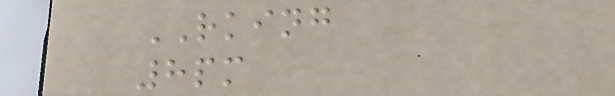RKING
8pm
